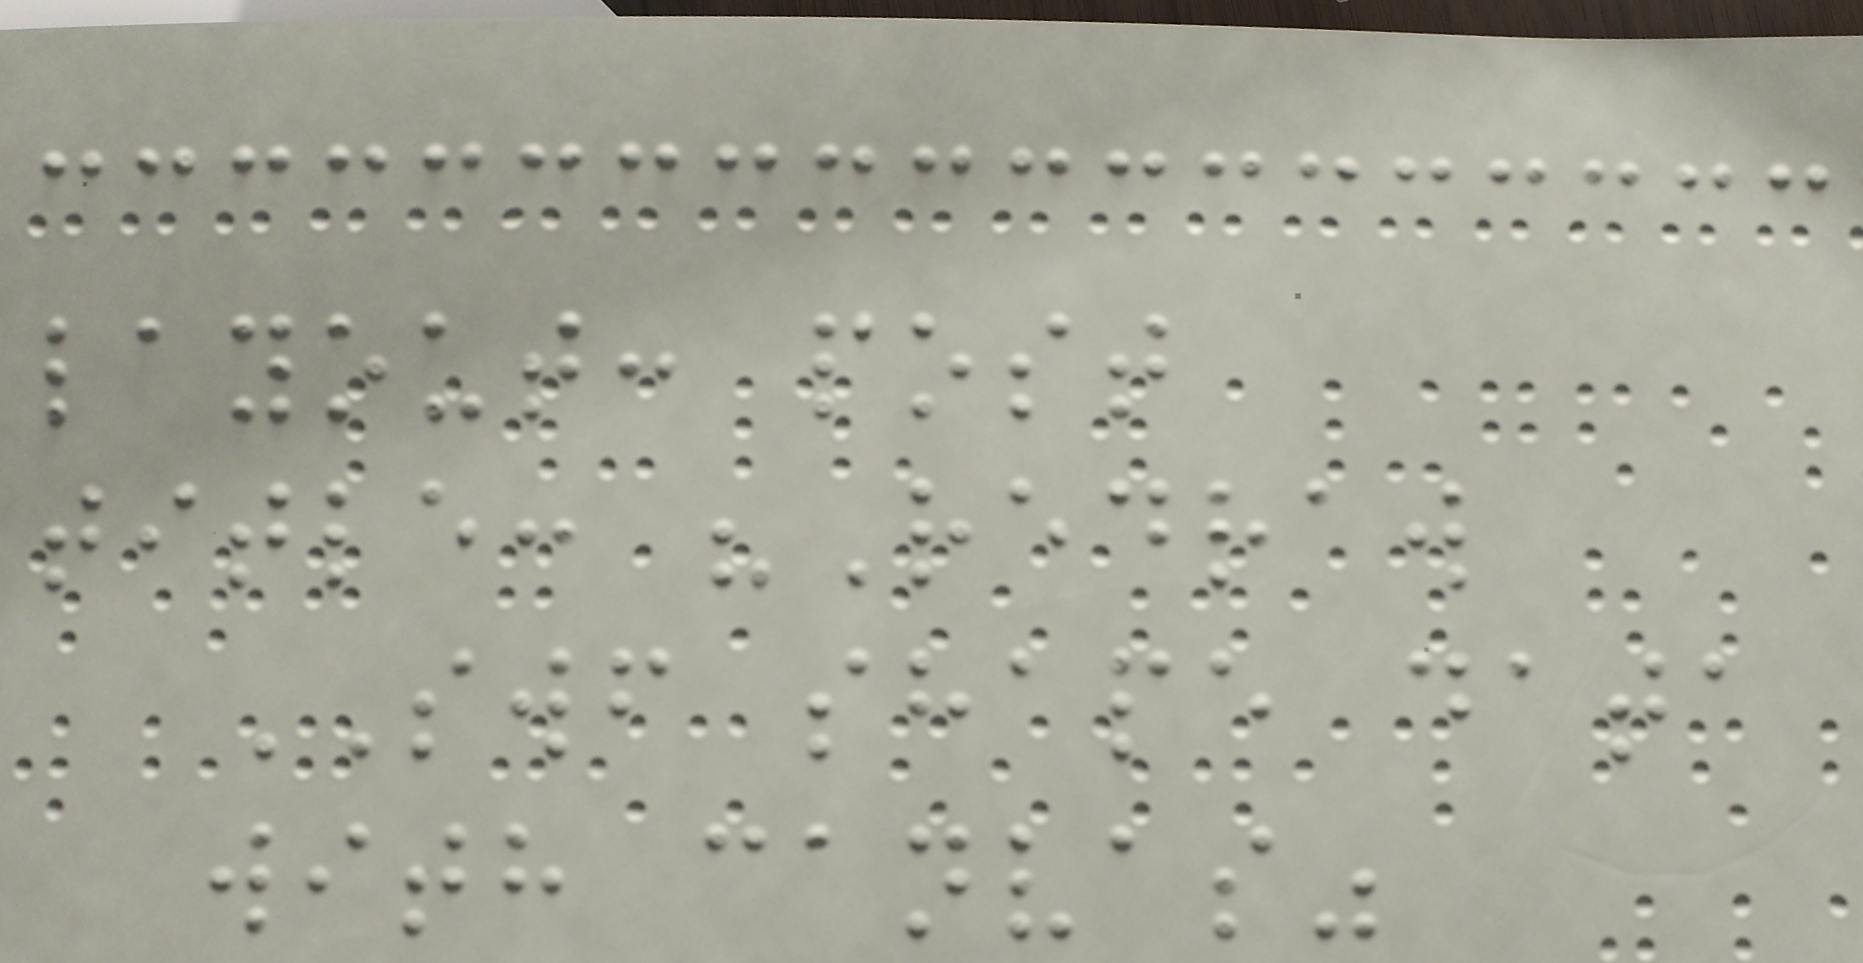layout: post
title: "Redraw
SWF shape data
with canvas"
